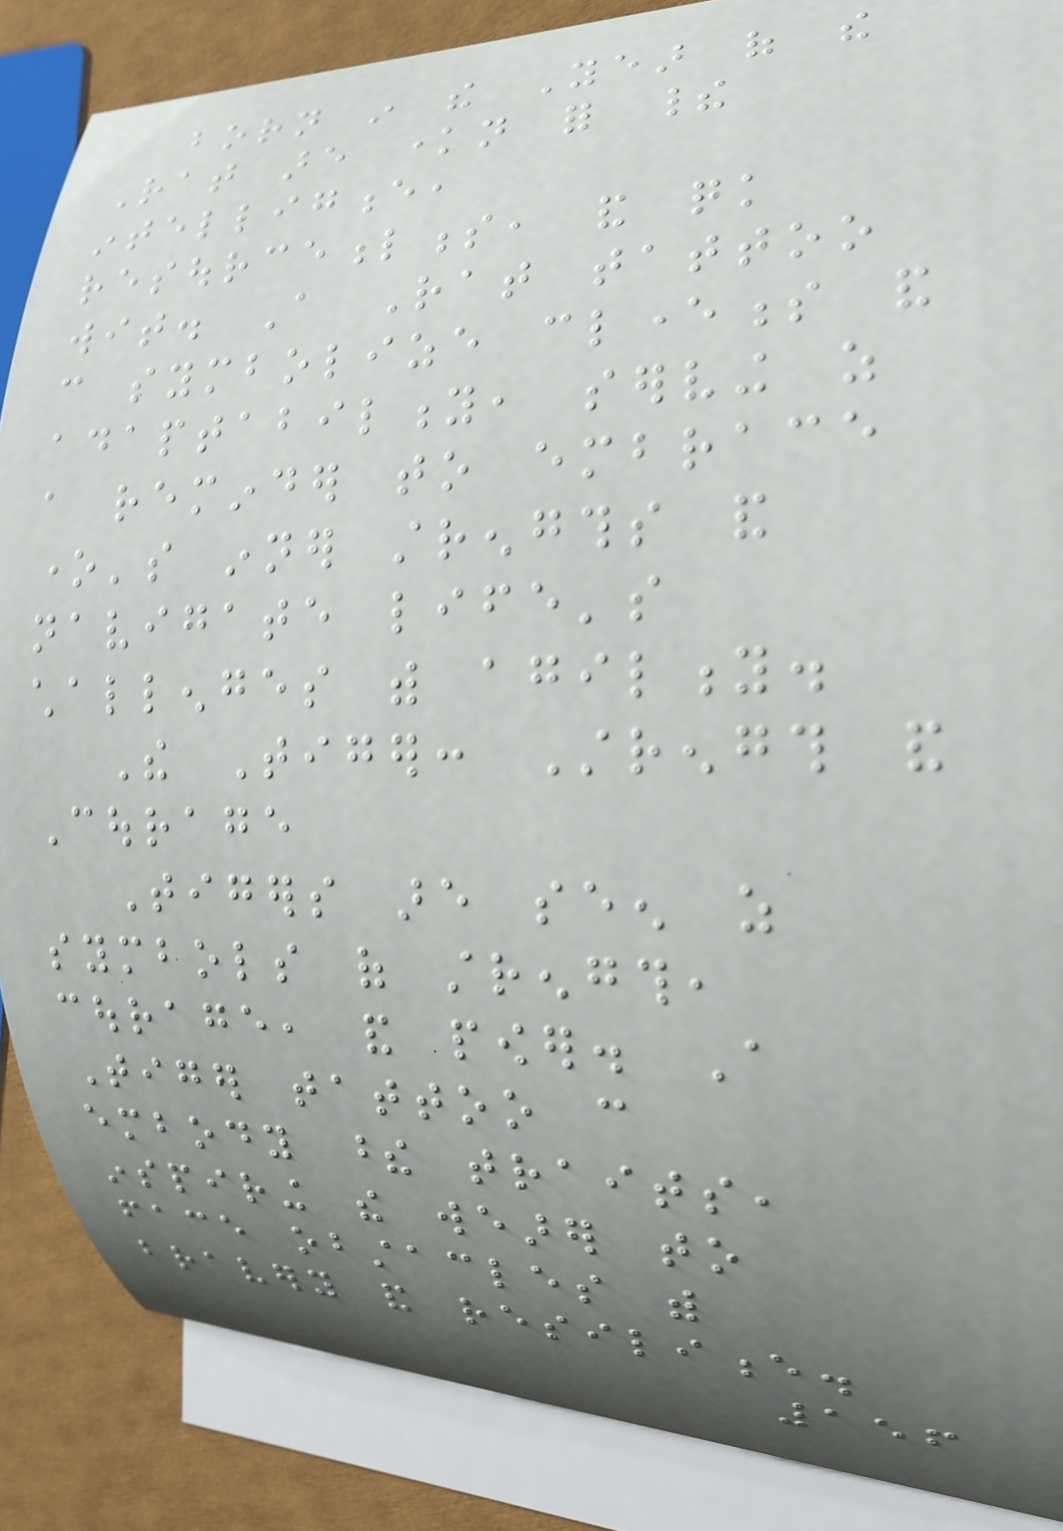born in the Year of the
Rat are known for their
intelligence,
resourcefulness, and quick
wit. A Rat tattoo
can symbolize cleverness and
adaptability, serving as
a reminder to embrace
one's inner strengths and
navigate life's
challenges with agility.
The Tiger: Strength and
Courage
Tigers are seen as
symbols of strength,
courage, and power. A
Tiger tattoo can
embody these traits,
inspiring the wearer to
face obstacles with
bravery and resilience.
156
